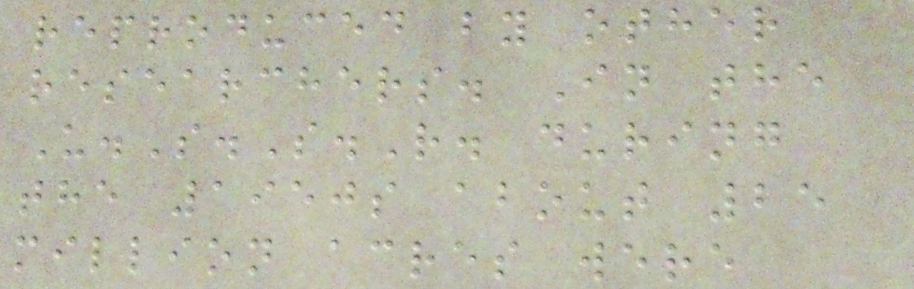reproduced by other
researchers. In the
U.S.S.R. during
the 1950s about 25
million acres were
